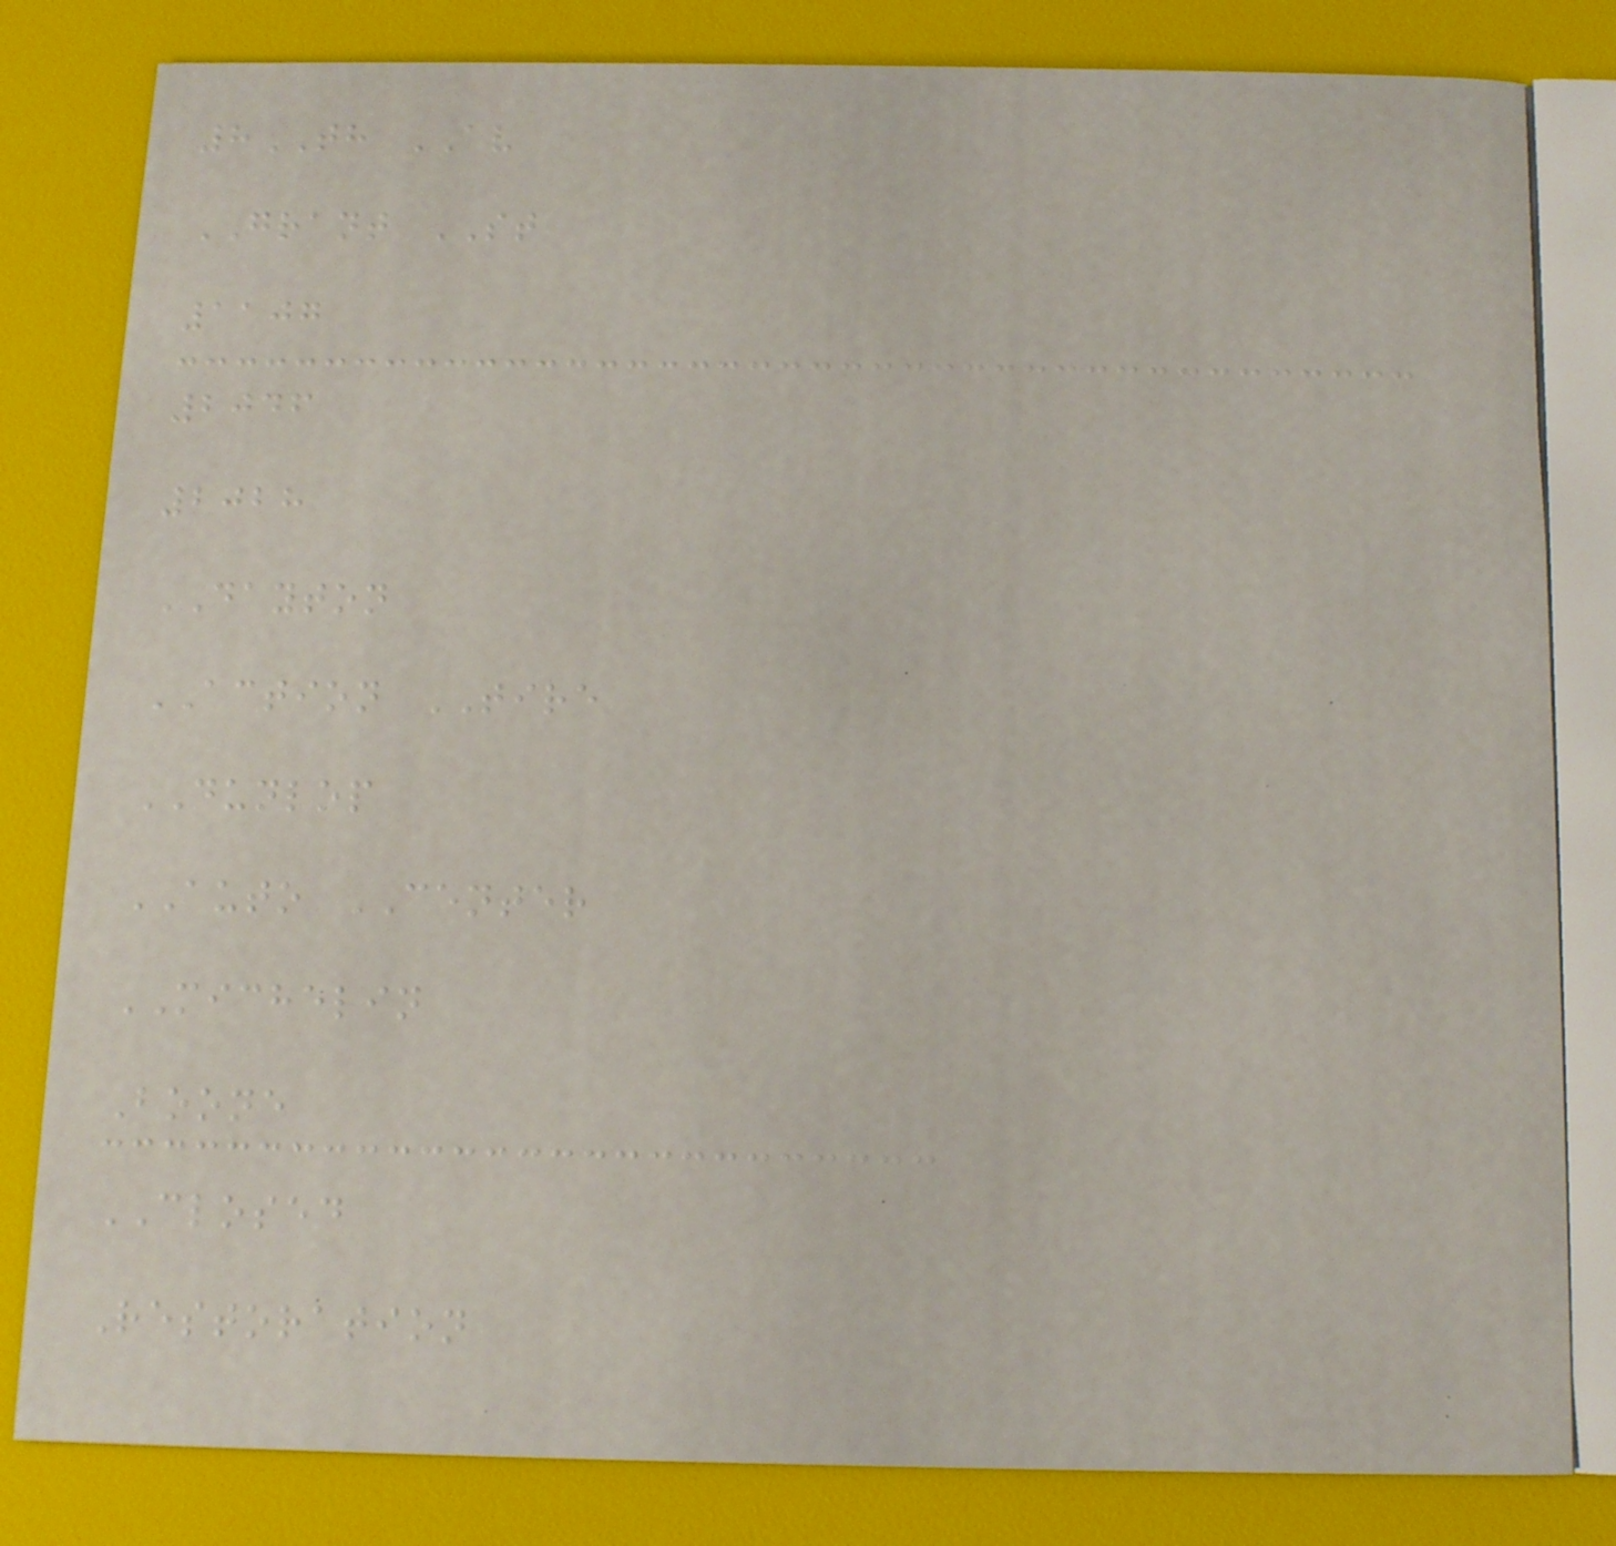8TH AV
GRANT ST
1107
2046
2028
DAYTON
ACTION TIRE
DUNLOP
AUTO CENTER
MICHELIN
Boone
CLOSED
Restoration
